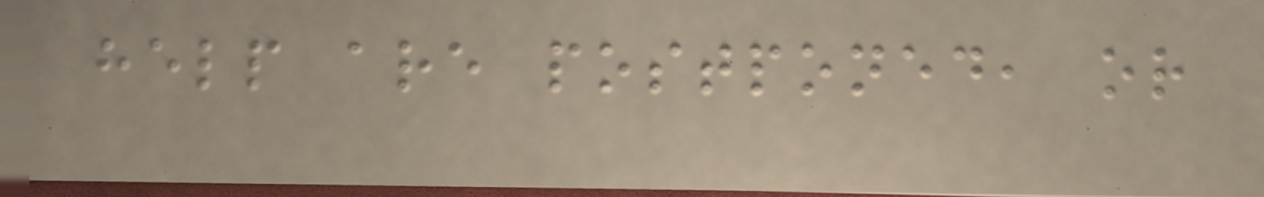help are postponed, or
